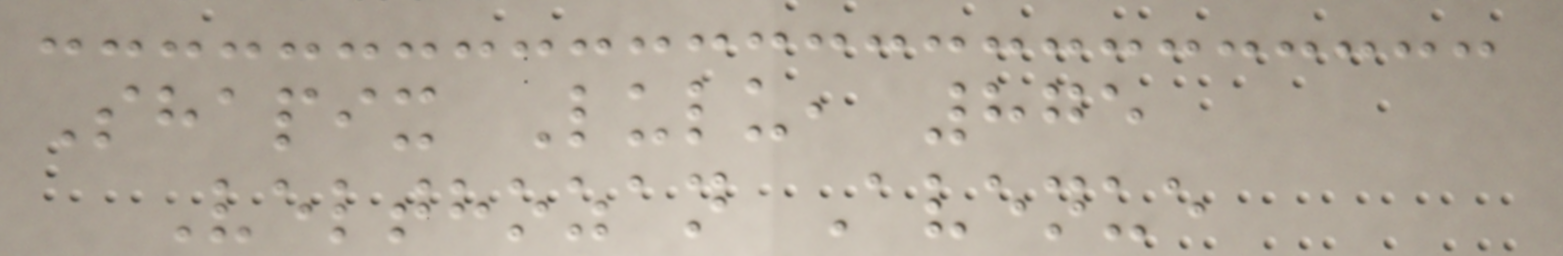Shapix Lulu, 875
Velthozan Avenue
